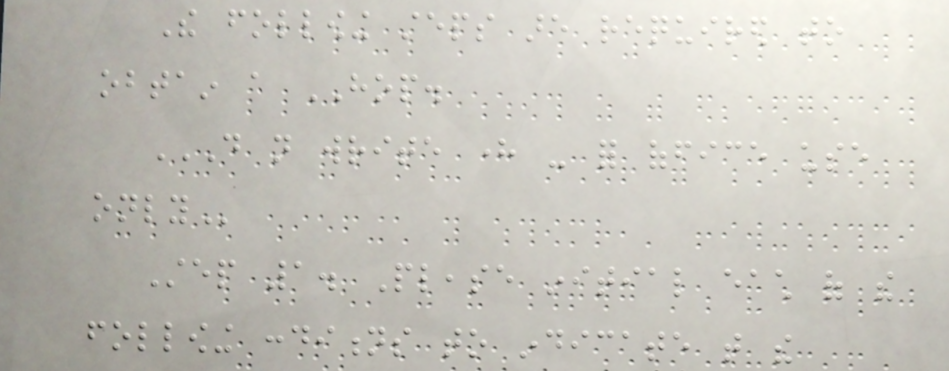The following steps are required to
obtain a HOP.
DO NOT WRITE HERE - FOR OFFICE USE
ONLY
Step 1. Please initial each of the
following conditions to indicate that the
